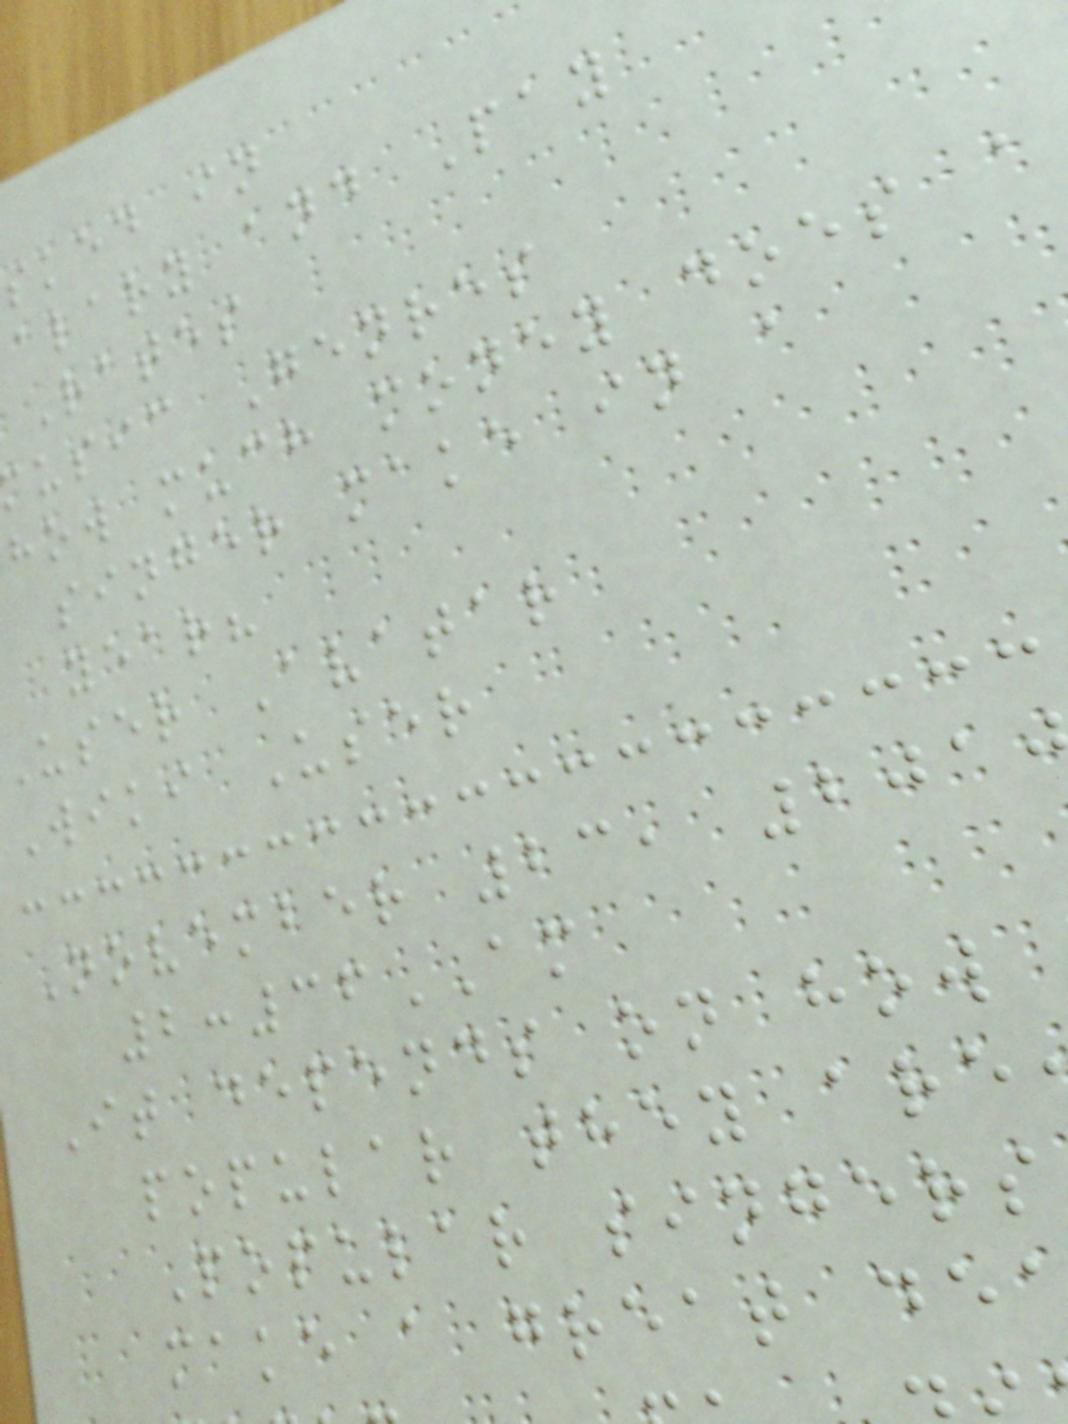sked in
alary and Pay
Rates
usic Genres
how much money does a
singer make in a
year?
User Avatar
Wiki User
November 23, 201
2:36AM
It depends on how
popular they are
Popular singers
make a great de
